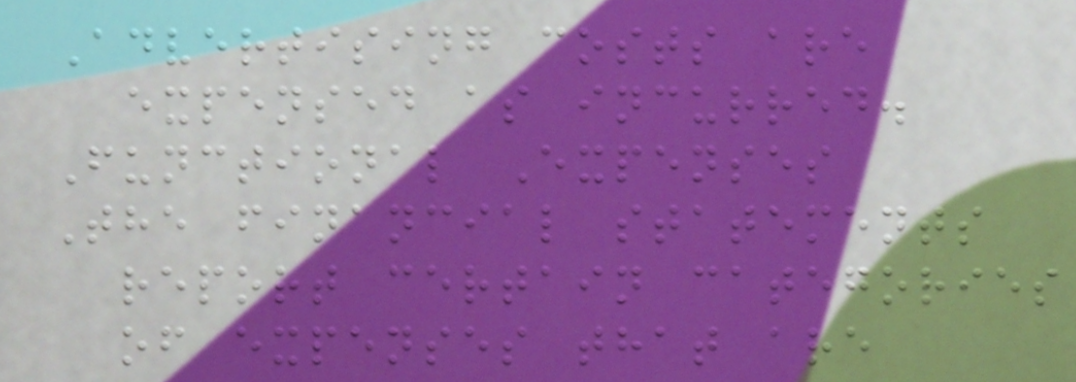Advertising costs are
expensed as incurred.
Functional Expenses
The financial statements
report certain categories
of expenses that are
